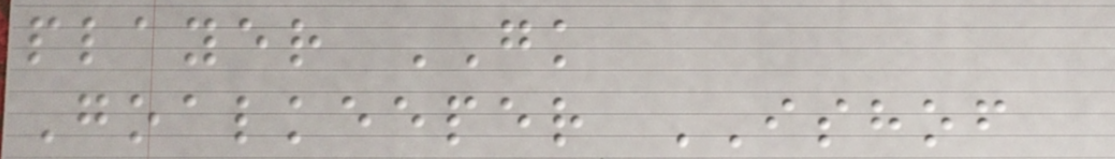player GK
Goalkeeper ISHOF
